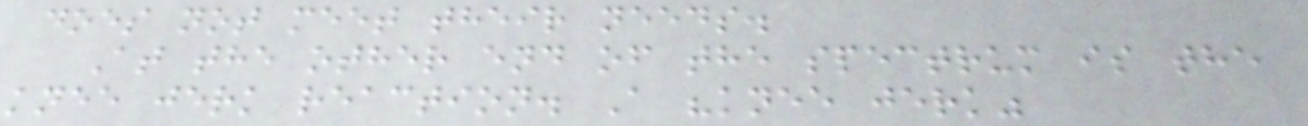does not meet their needs.
At the other end of the spectrum is the
knee jerk reaction. A "knee jerk"
